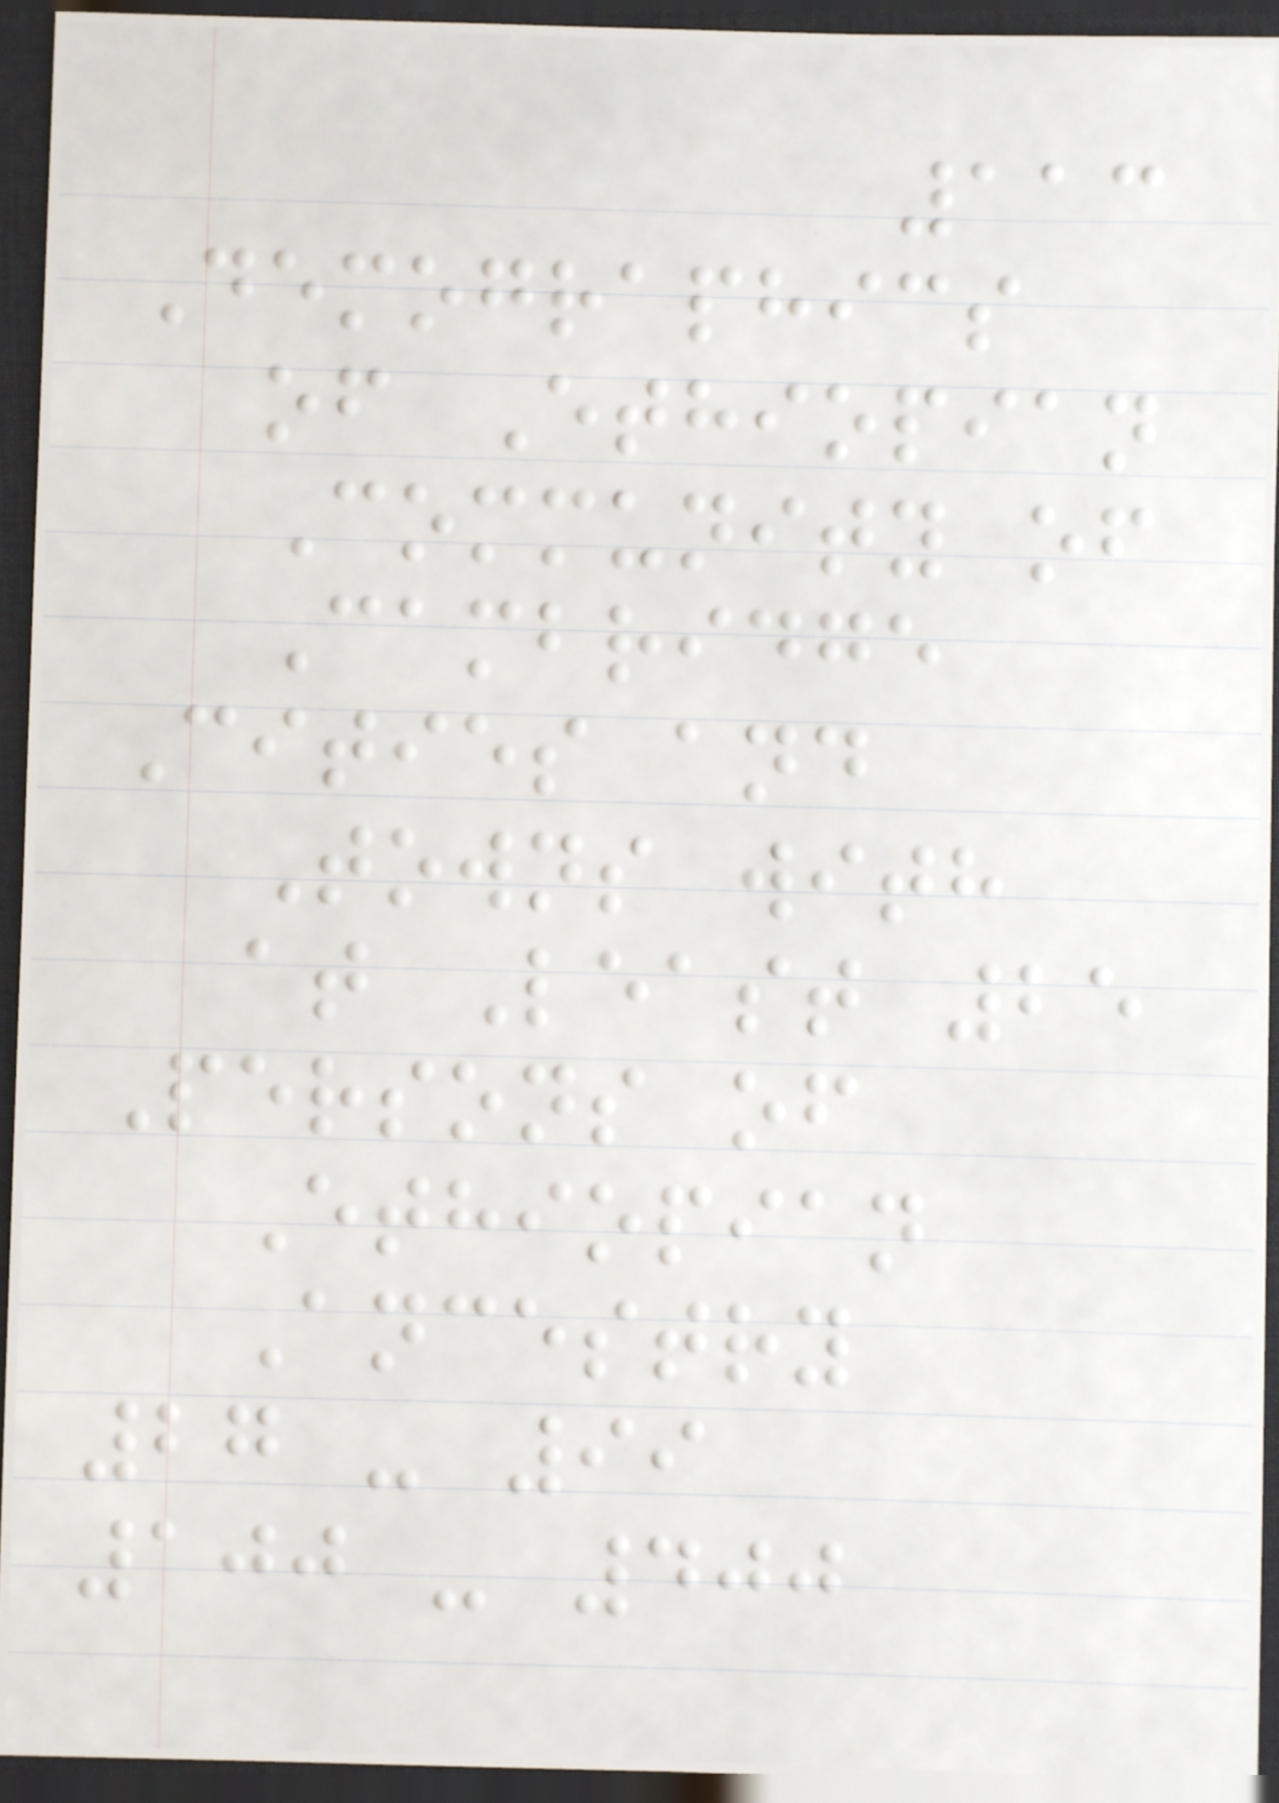113
Demographics
of Ethiopian
Community of
Cambridge
Cities and
Towns with
at Least 25
Persons of
Ethiopian
Ancestry
27 - 99
100 - 400
